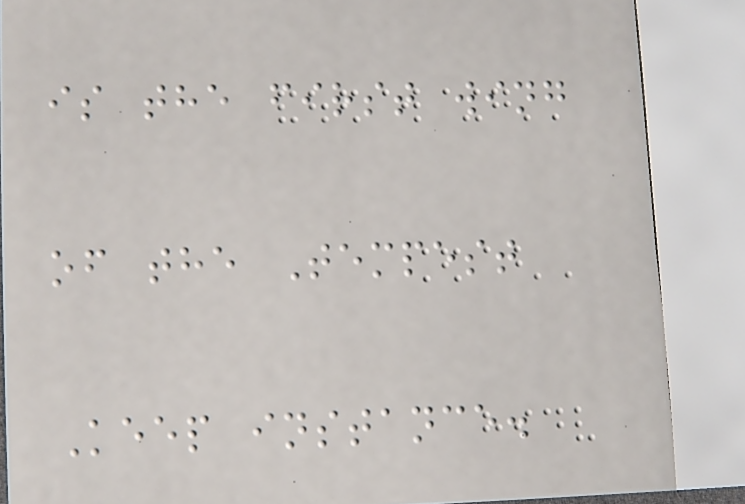is the first wing
of the Tempest
Keep instance.
